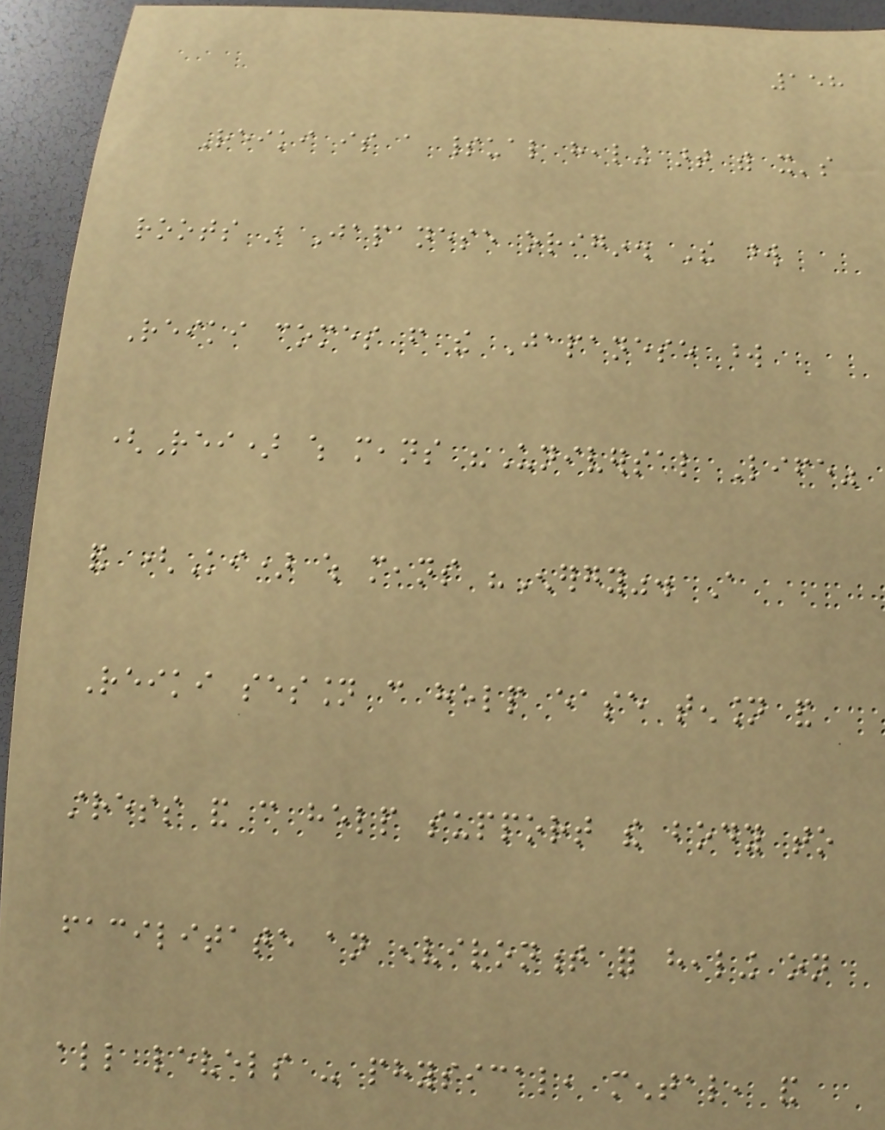158
Reiki is a spiritual healing art with it's
roots in Japanese origin. The word
Reiki comes from the Japanese word
(Rei) which means "Universal Life"
and (Ki) which means "Energy". A
Reiki session can help ease tension and
stress and can help support the body to
facilitate an environment for healing on
all levels - physical, mental, and
